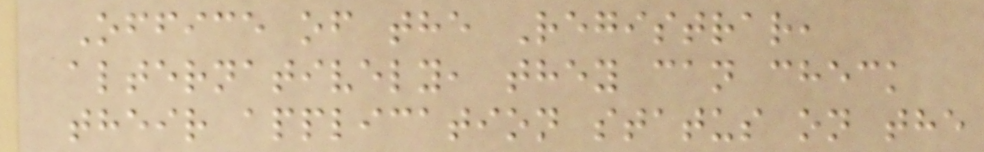Office of the Registrar,
alternatively, they can check
their application status on the
